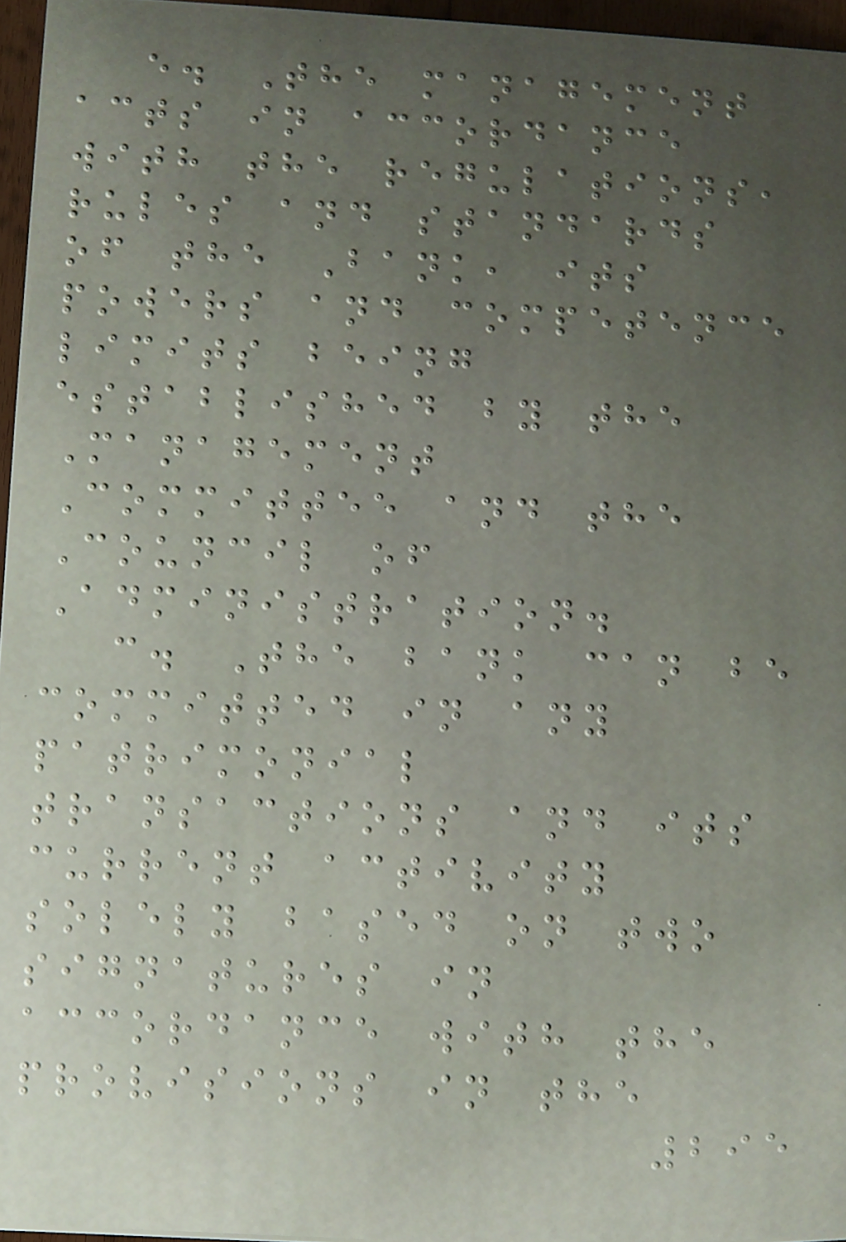e. The management
acts in accordance
with the regulations,
rules and standards
of the Bank, its
powers and competence
limits being
established by the
Management
Committee and the
Council of
Administration.
c. The bank can be
committed in any
patrimonial
transactions and its
current activity
solely based on two
signatures in
accordance with the
provisions in the
295
